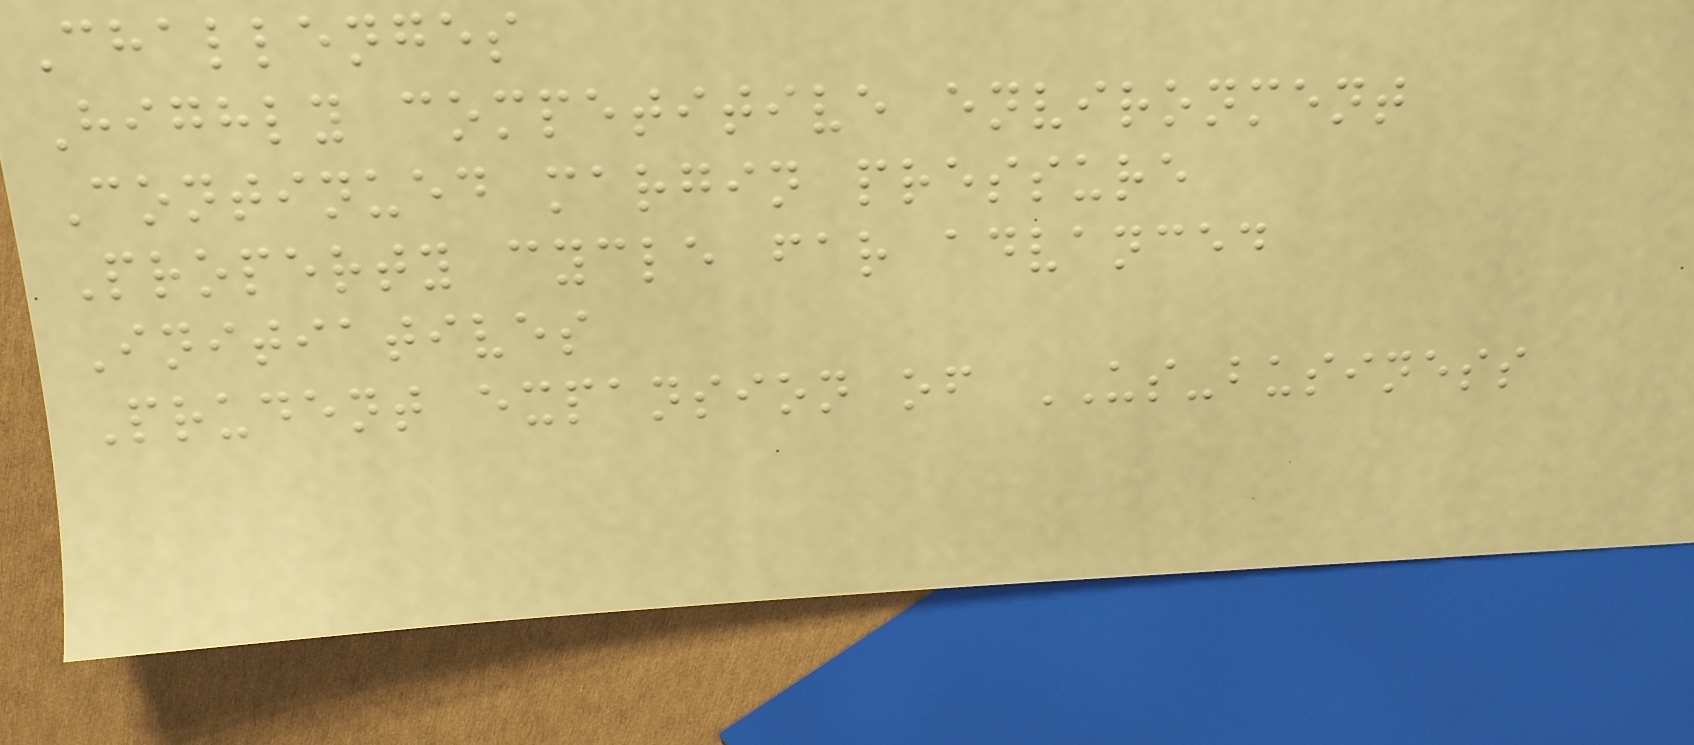Challenges
Highly competitive environment
Continued margin pressure
Property cycle far advanced
Initiatives
Prudent expansion of US-business
